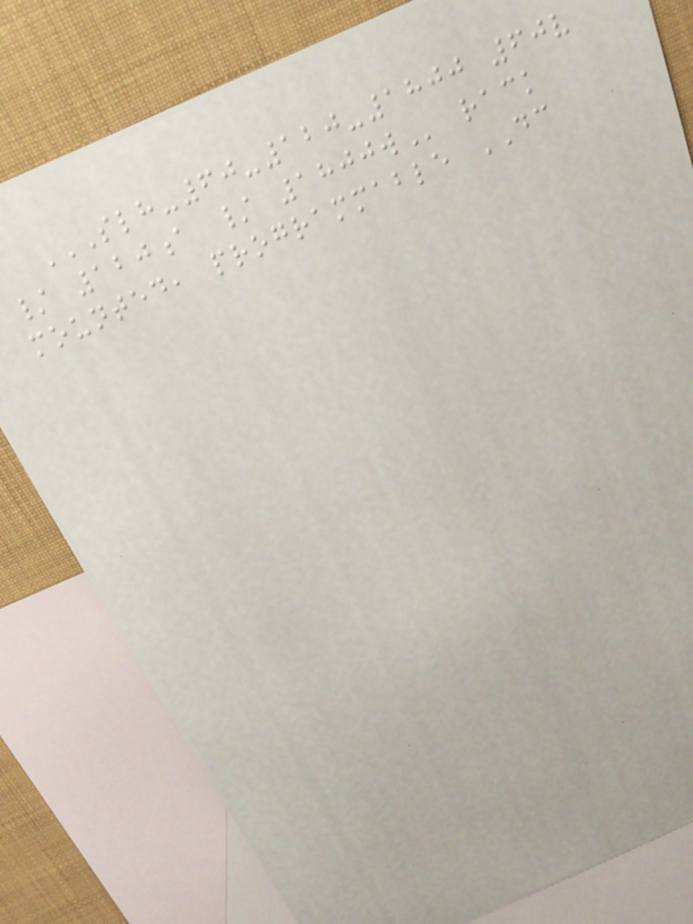SLH-60-120-1800 60V
/ 120A / 1800W rack
mounted, programmable DC
